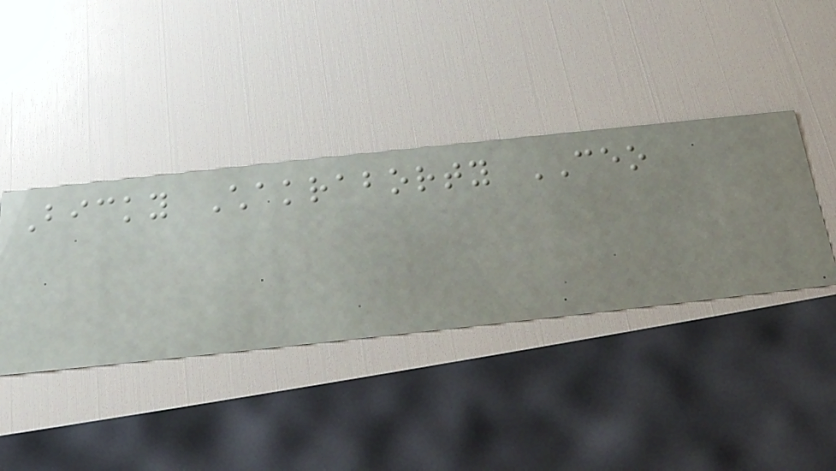Bicky Chakraborty CEO
